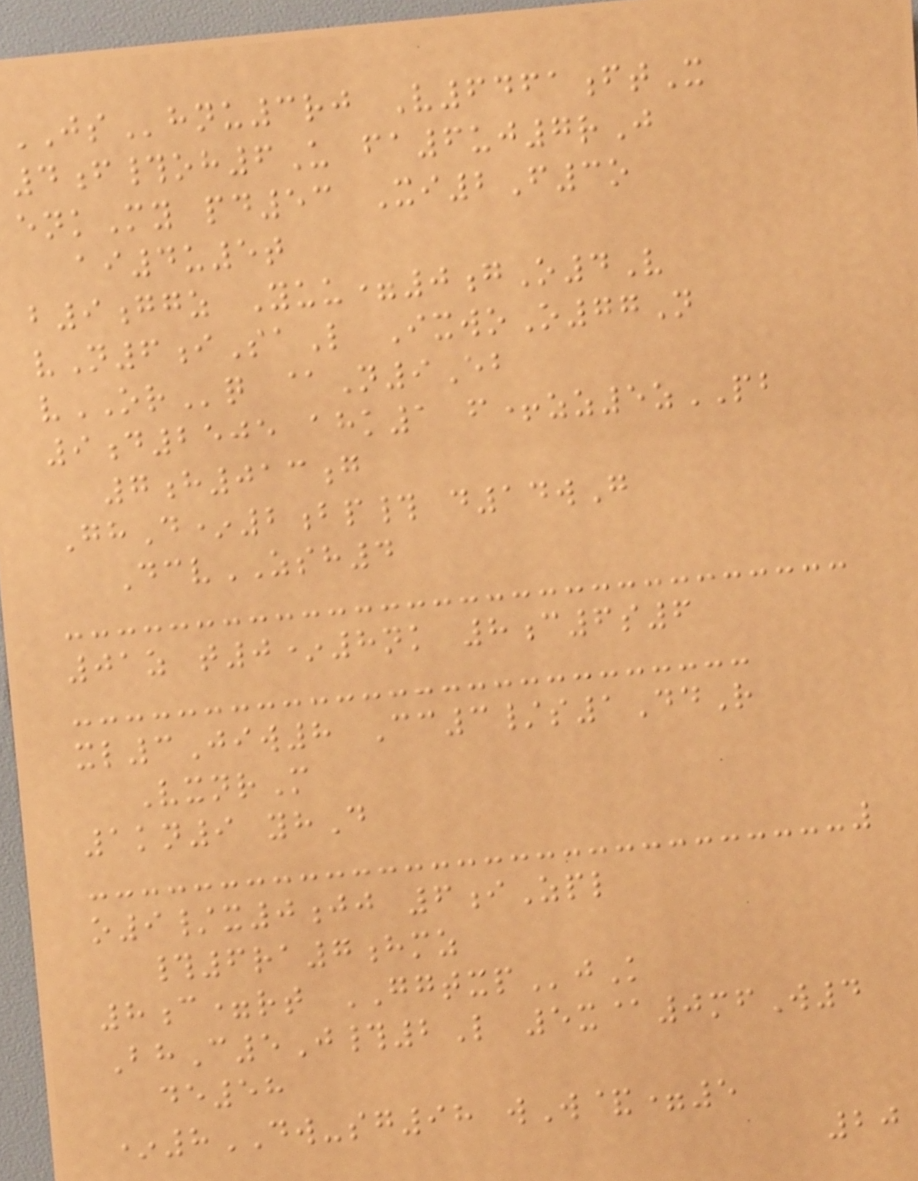JShnu3rj V6461ftX
4f#oh6U fa6uj7rJ
enkMy pd53 Xi2F3o
ai4u5t
b9ggz Yuu=0gO4V
vN6iSaL IxwoO77N
vORq @N9Eb
9d2505 ahk1 f+zz5zPB
7h013g
GhD*2bp# d14wG
DcvZSH4
01z t0*8nk 8c6s6
xl3Jiw8 Cc3/s1DdR
VxnrM
1kn9 yhD
o9/x0jj 6iZpl
#6ra7hmz
8c=rt GGTXPjK
BhC5J#2L 5x@0mfW4
de58
*8DW-sg98 wW&=5
20
